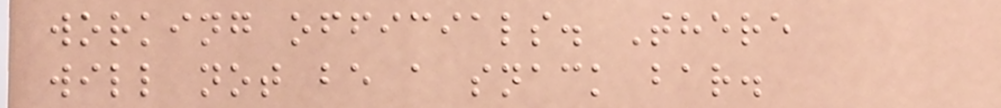working officials. There
will not be a snack bar.
